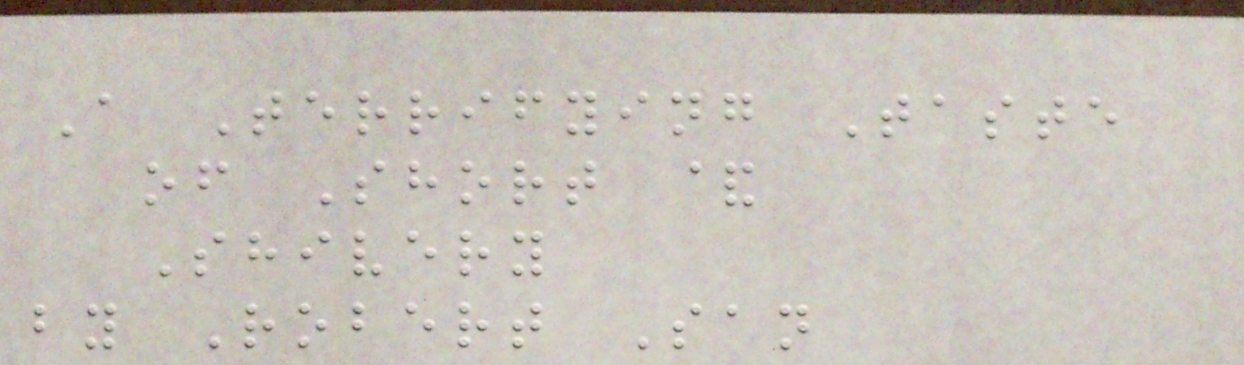A Terrifying Taste
of Short &
Shivery
by Robert San
